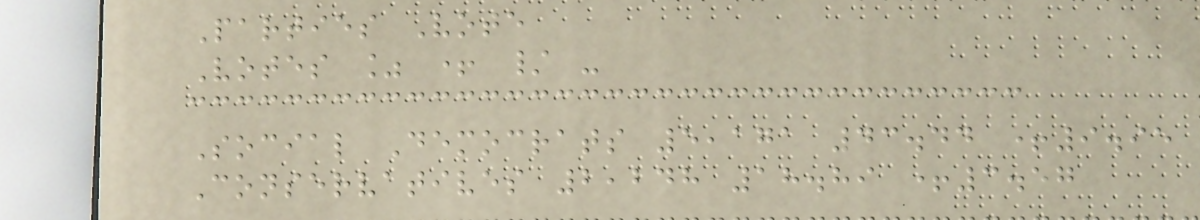Parties Vote
Votes % + / -
Social Democrats 5,171 43.44 +9.95
Conservatives 2,248 18.89 +3.57
